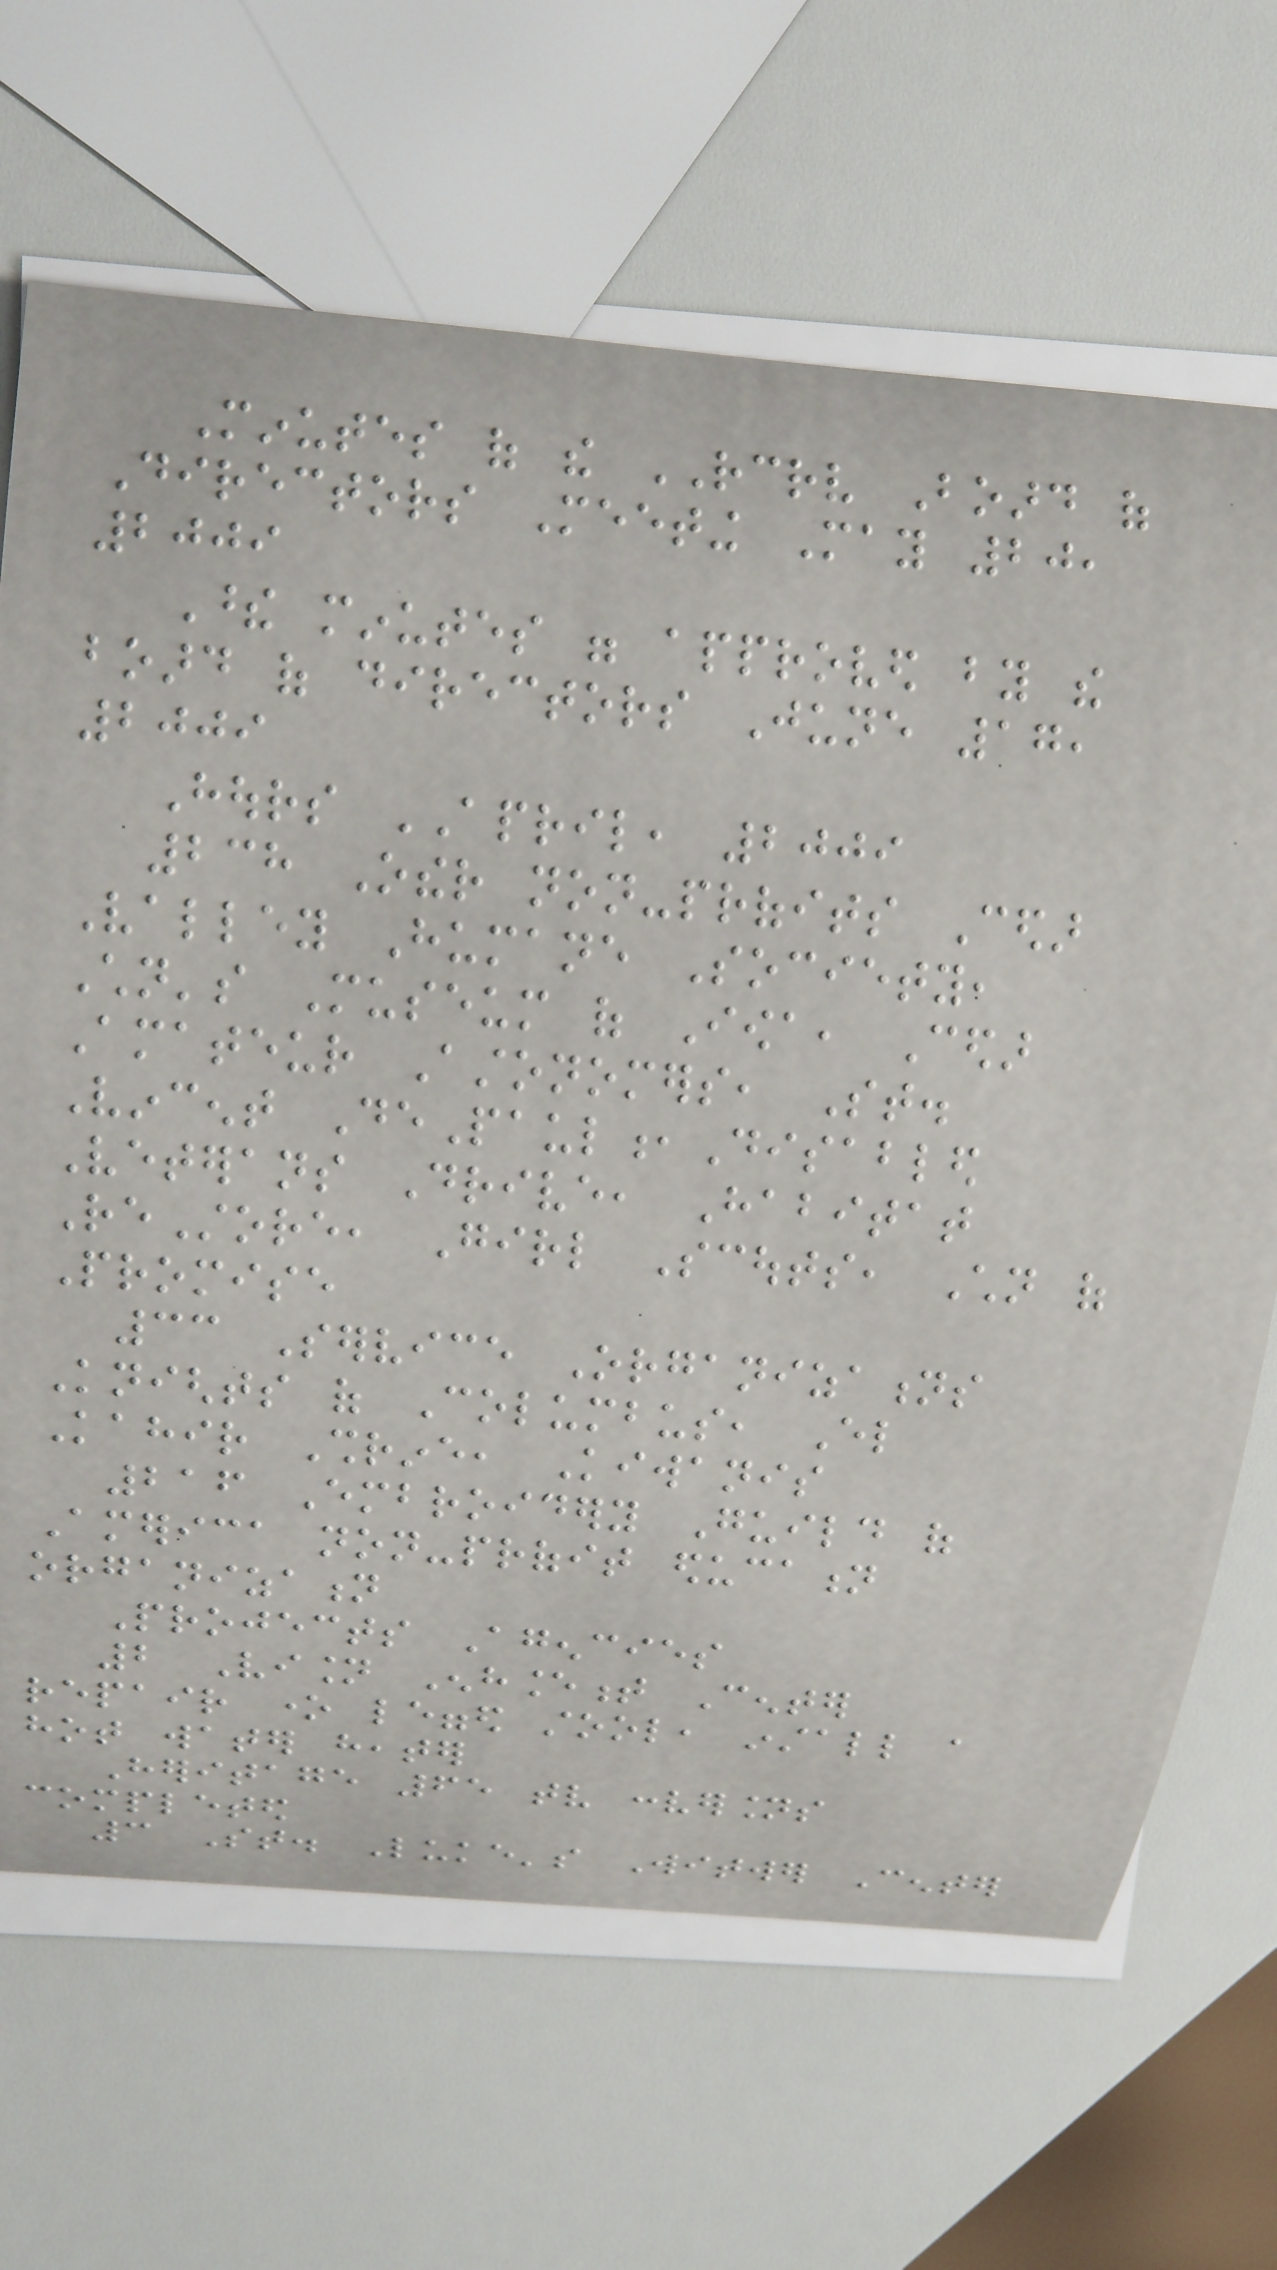Minutes of the RCRV Board of
Directors Meeting May 20,
2009
These minutes were approved by the
board of directors June 17,
2009
Hours APRIL, 2009
238 Other non-profits Cedar
Valley Humane Society,
Children's Museum of Iowa, Cedar
Amateur Astonomers, St.
Vincent DePaul,Disabled
Veterans Drive, Habitat
ReStore, Girl Scouts, Children of
Promise
33 Service Organizations
Knights of Columbus, El
Kahir Shrine, Kiwanis
216 Embroidery Guild of
America non-profit education
organization
Projects Agencies
2 Vision Enhancement Center
repair one legged stool, install a
hot water heater
Heritage 65 tv conversions
completed
3 St. Luke's Witwer Center
